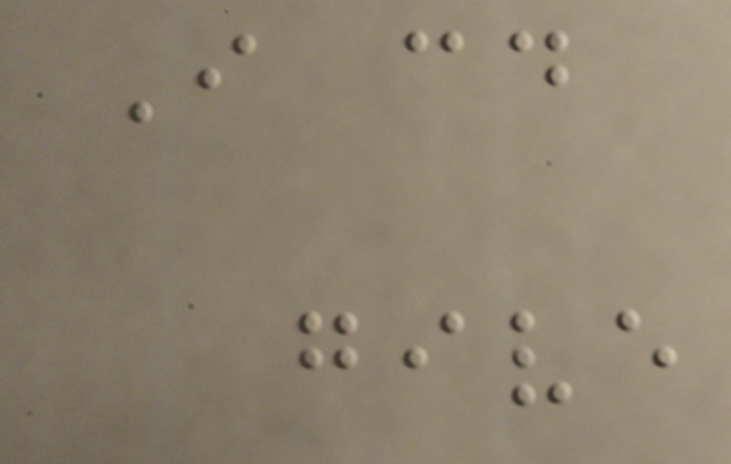I could
give
